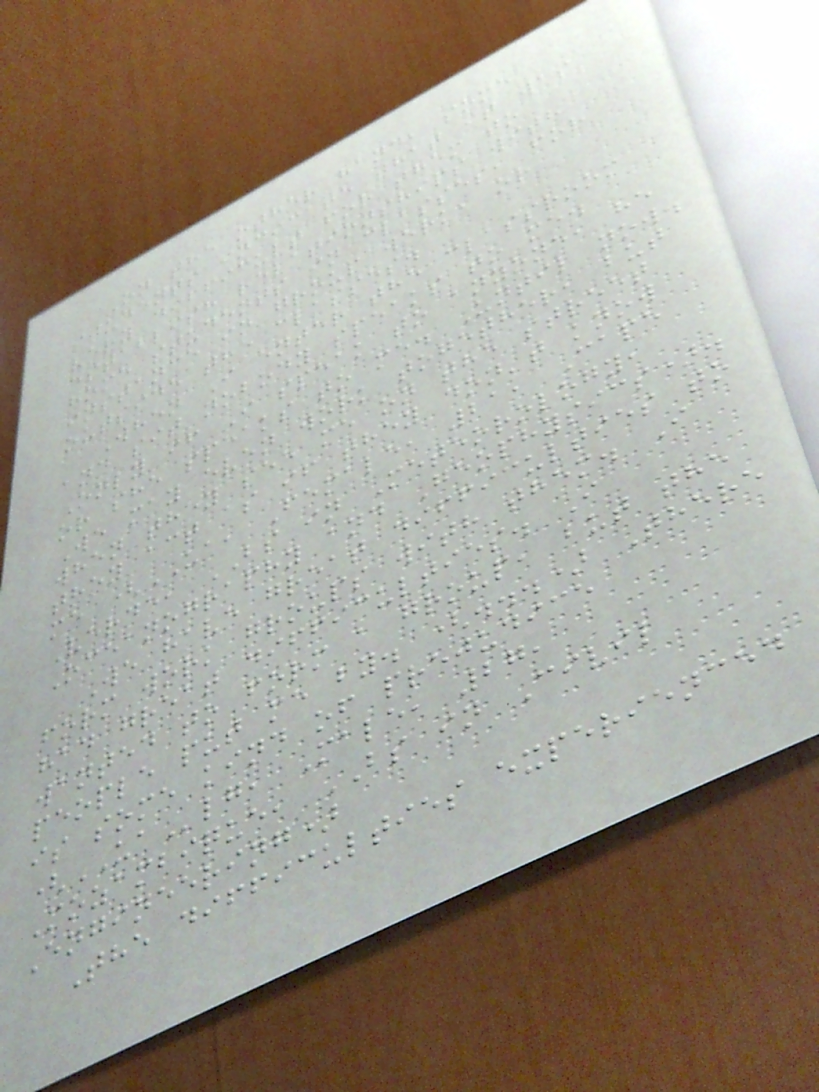On the other hand, some
students indicate that it was
very difficult for them to
establish relationships with
home students in classes, for
instance in group work, or
outside the classes.
When I enter the classroom
and sit nobody speaks to me.
Only if I speak to anyone, he
or she speaks to me. Until now.
We may even work together, but
when they see me on the street
they act as if they don't know
me (UA, Female, 21, Cape
Verde, BS in Meteorology,
Oceanography and Geophysics).
We have great difficulties to
form work groups with them. I
had great difficulties. I
wanted to form a group, but the
people put me by. (...) There
is some kind of prejudice
(UAlg, Male, 27,
Mozambique, BS in Civil
Engineering)
The difficulties experienced
